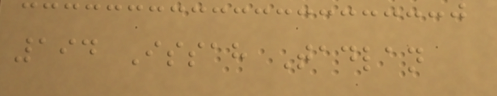194 Issah Tadlan
